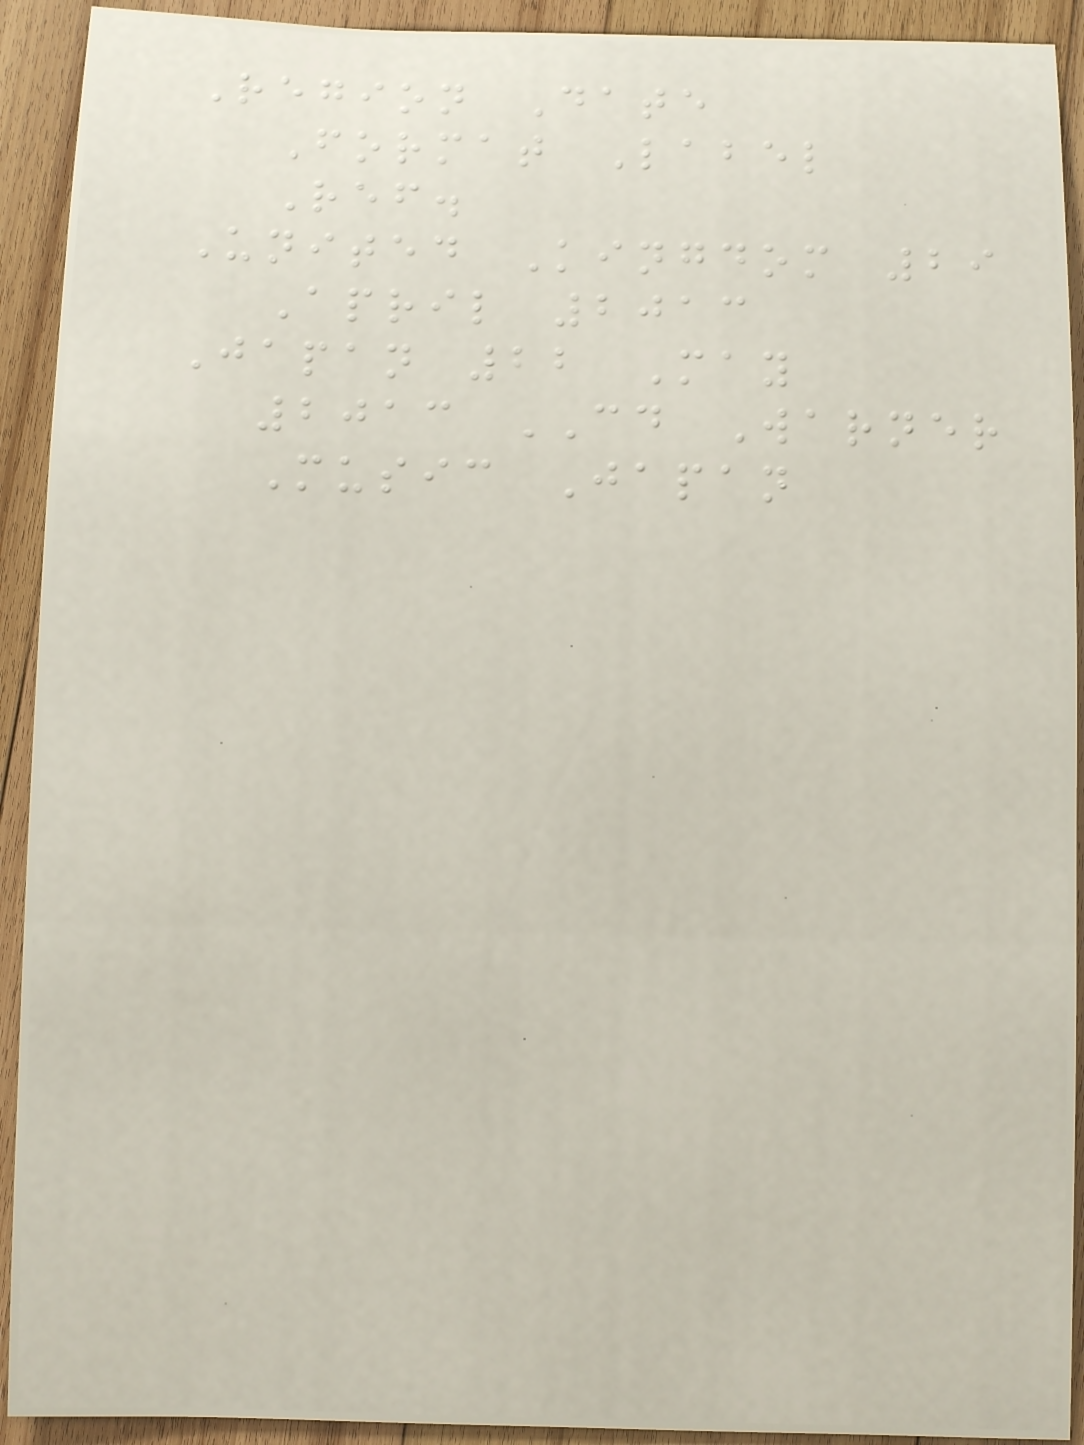Region Date
Format Label
Ref.
United Kingdom 29
April 2013
Japan 22 May
2013 CD Warner
Music Japan
